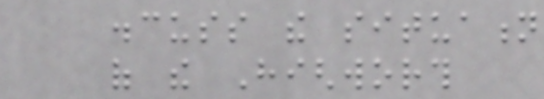discuss the situation
of the Highworth
